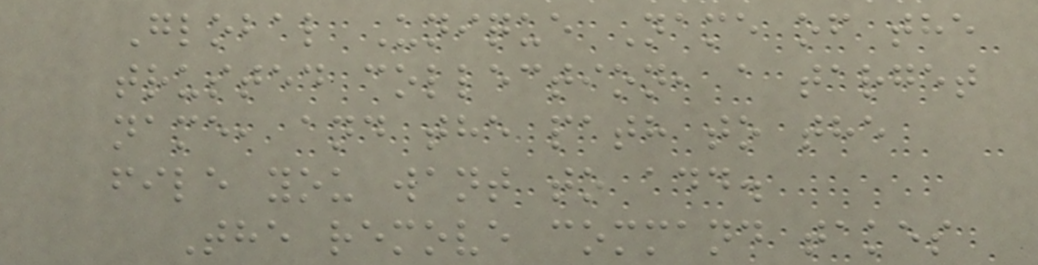Global Unique Name of the
trusted collection, a target
name, and the path to the
file you want to add.
The remove command takes
